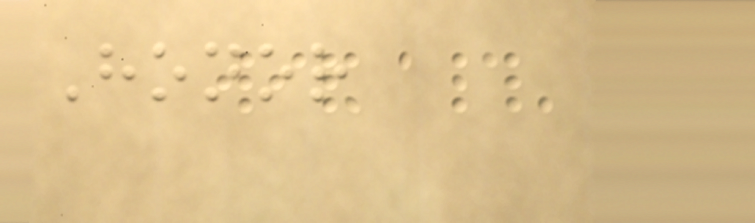Honor
